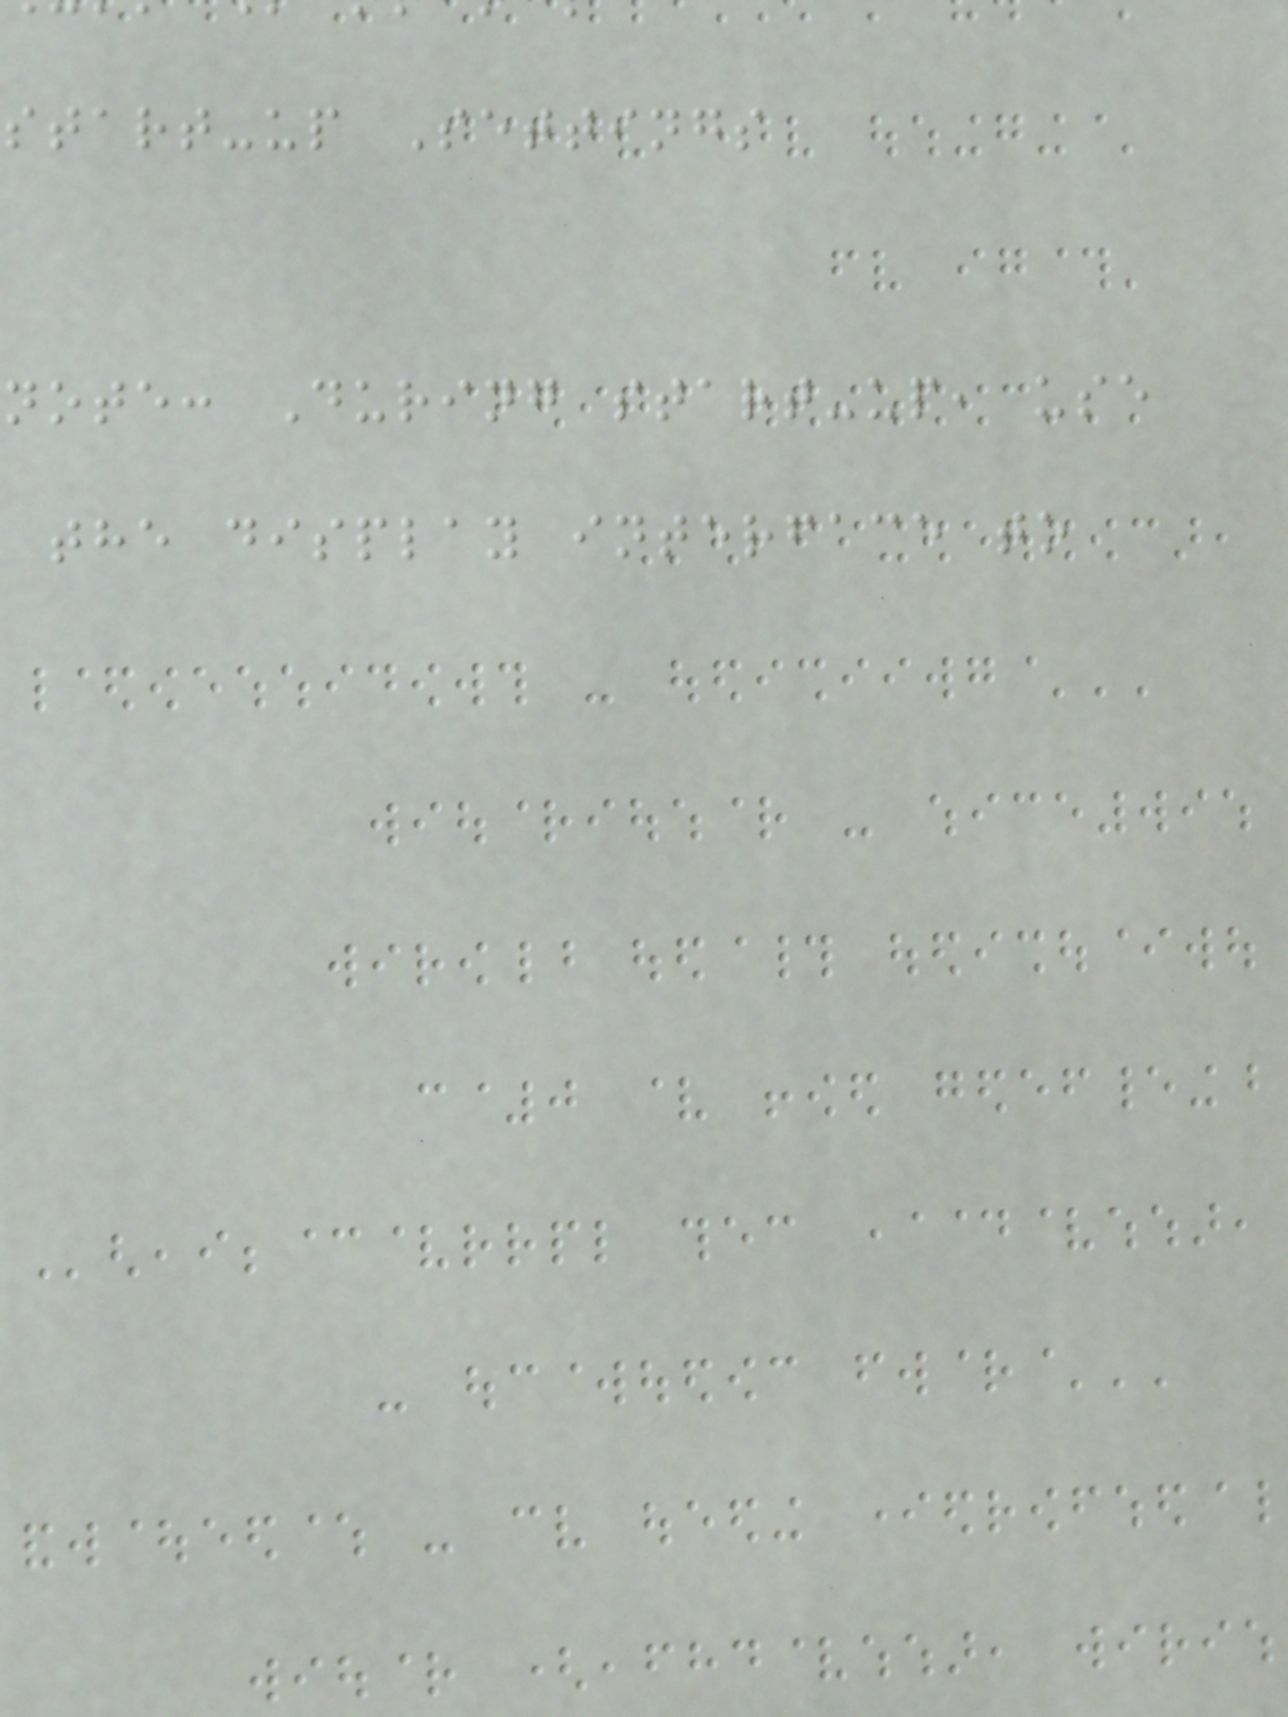start-up Settings
note: During start-up, use
the display interface to
